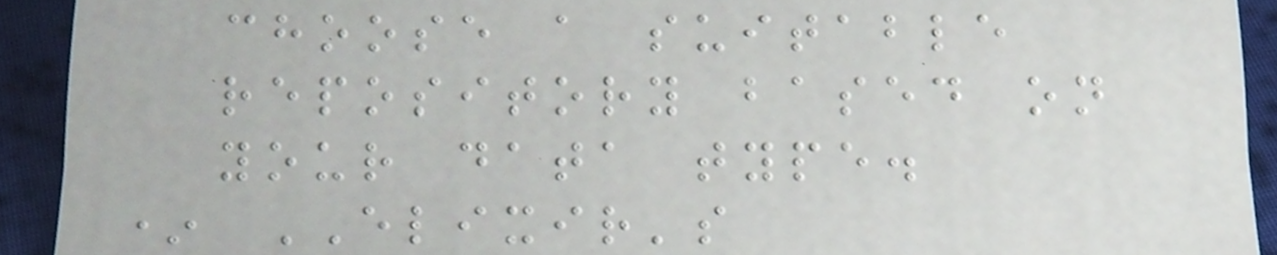choose a suitable
repository based on
your data type.
* ELIXIR's
